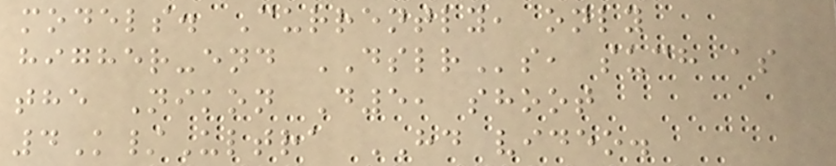models. Currently, only
higher-end DSLRs, such as
the Nikon D5, shoot
4K/Ultra HD video.
